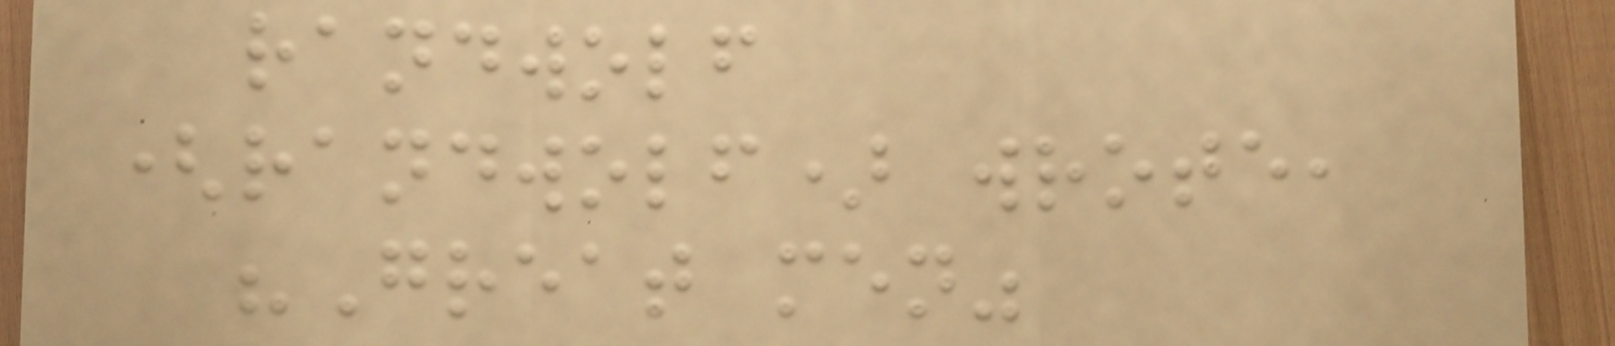randwolf
(randwolf) wrote,
"Great men"
